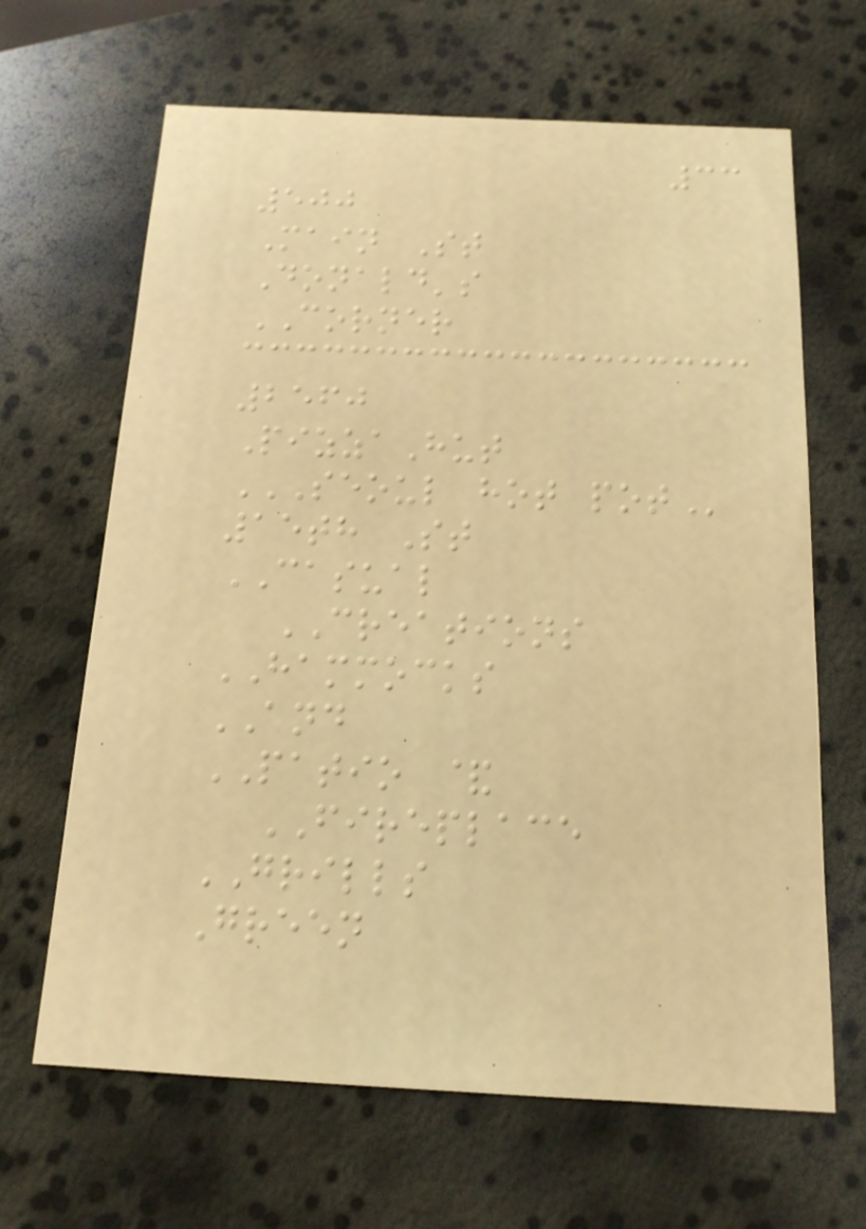33
500
Main St
Donald's
CORNER
2560
PizzaHut
SEOUL HOT POT
15th St
CASUAL
CREATIONS
HAMMOCKS
AND
PATIO &
FIREPLACE
GRILLS
Green
